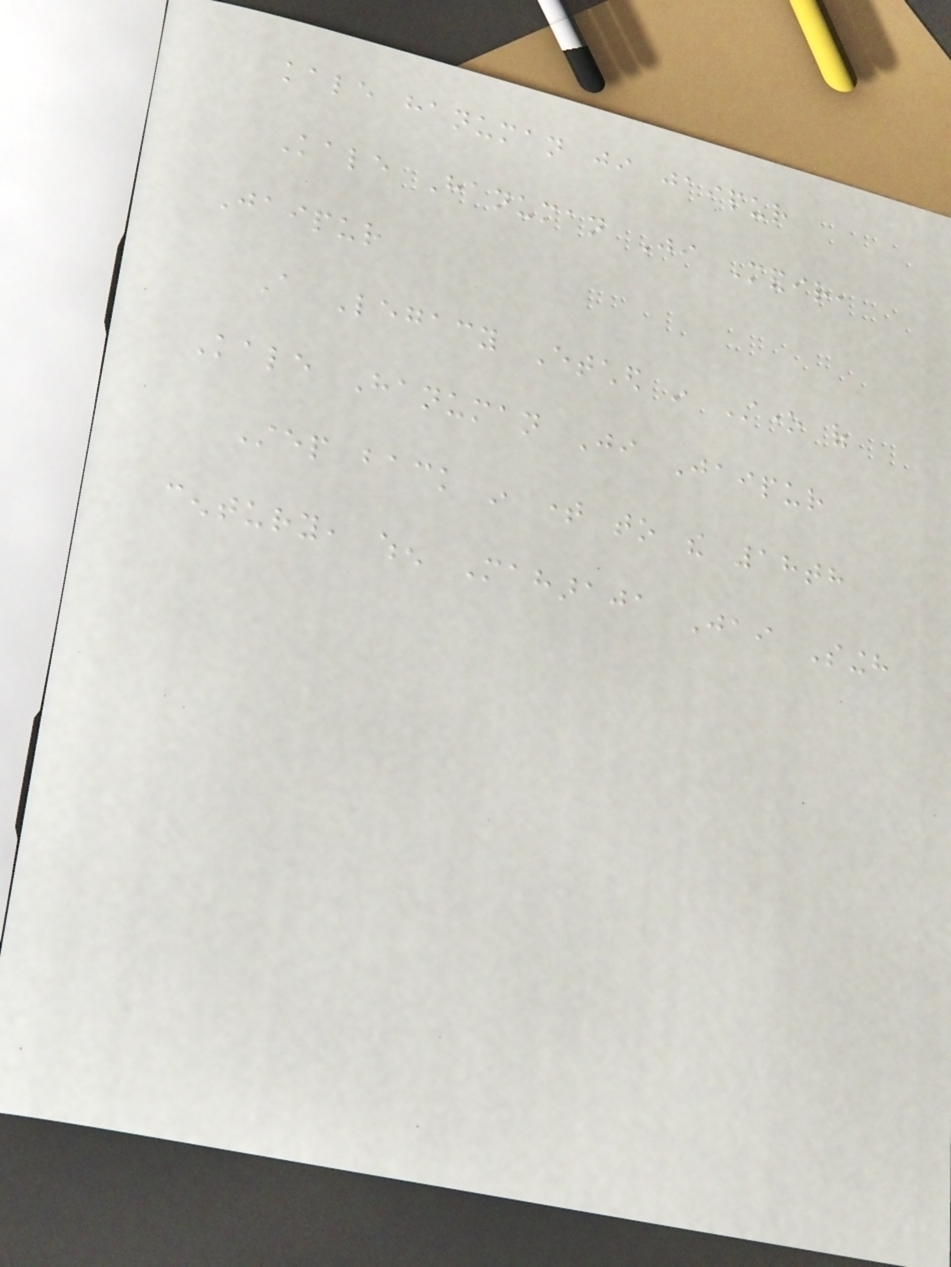kale hanuman ji jaipur
Kale Hanuman Ji Mandir,
Jaipur
A Legacy Etched in Stone of
Kale Hanuman Ji Jaipur
Step back in time to the 18th
century, when Maharaja Jai Singh
